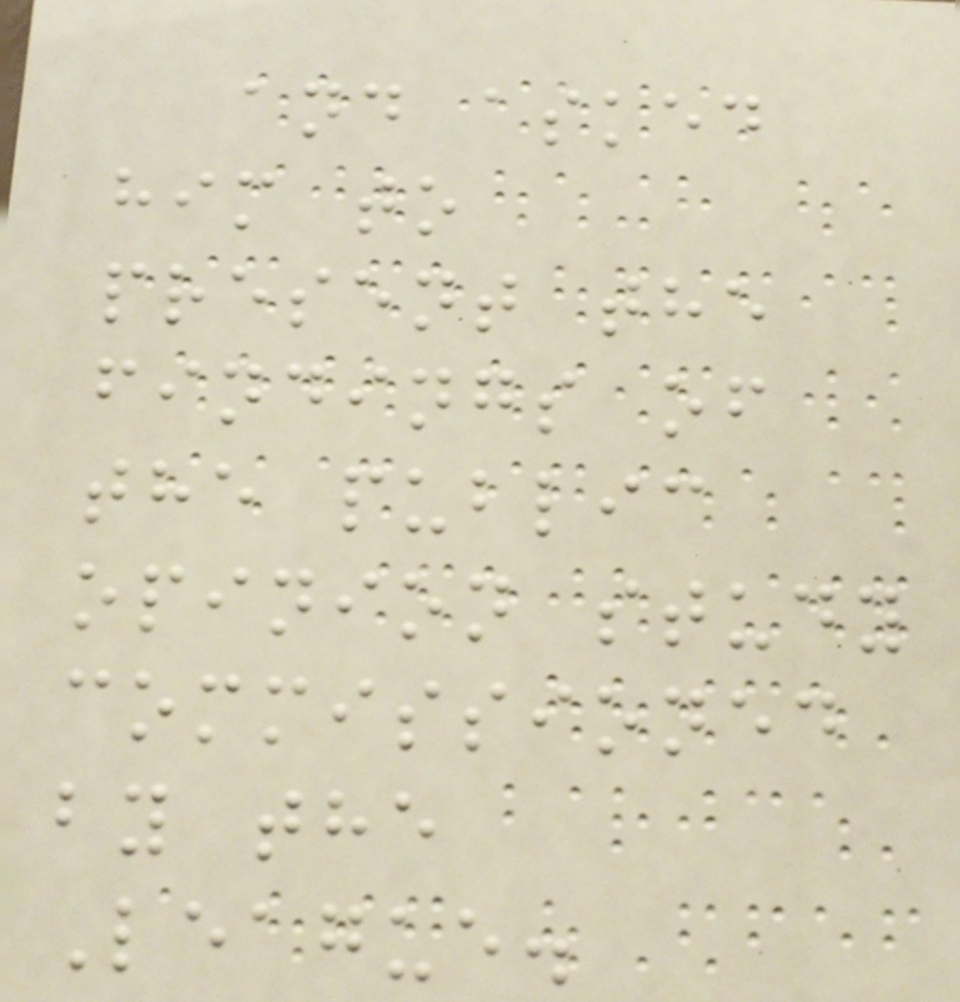and asked
him to
present the
findings of
the public
opinion study
commissioned
by the
League.
